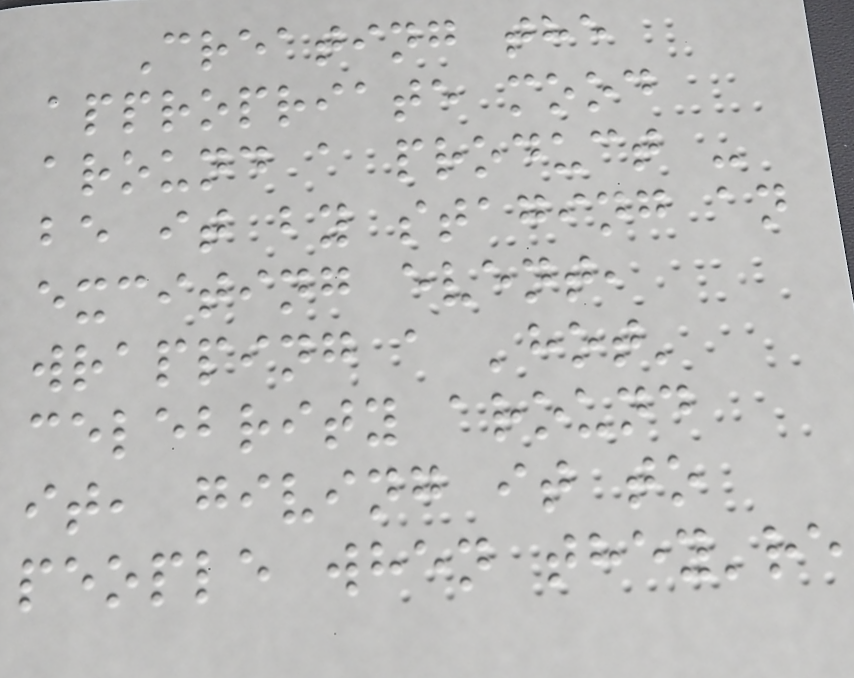Creating the
appropriate mood
around a product -
be it by staging an
exciting event,
wrapping a 'hot'
celebrity around
it, giving it to
people when they're
